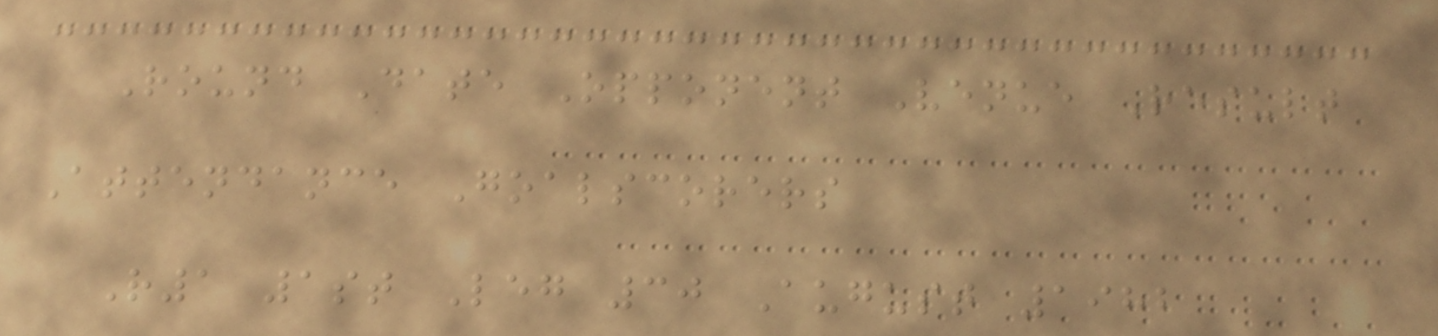Round Date Opponent Venue Result
Attendance Goalscorers
R1 1st Leg 30 August 1982
